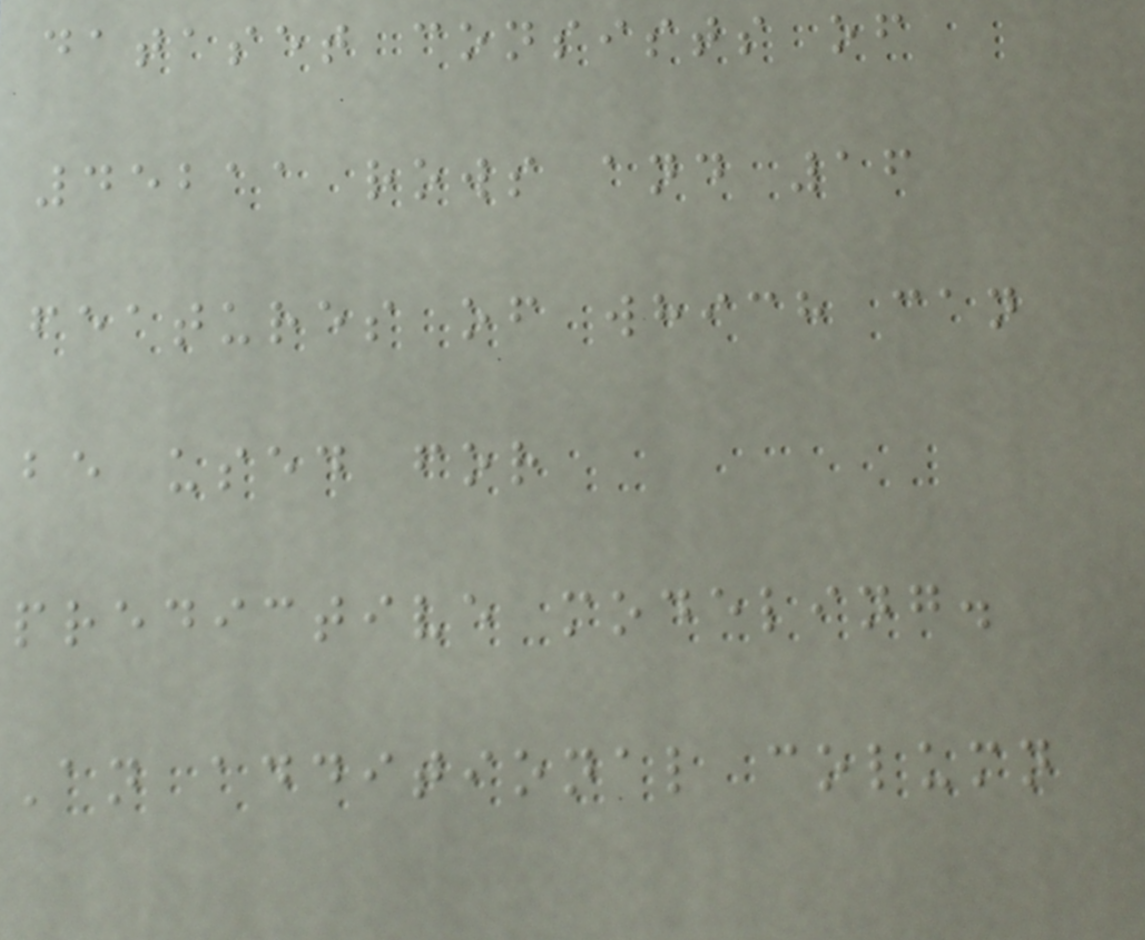dataset consists of
45211 rows and 16
features of which can
be used for
predictive modeling.
An additional column
